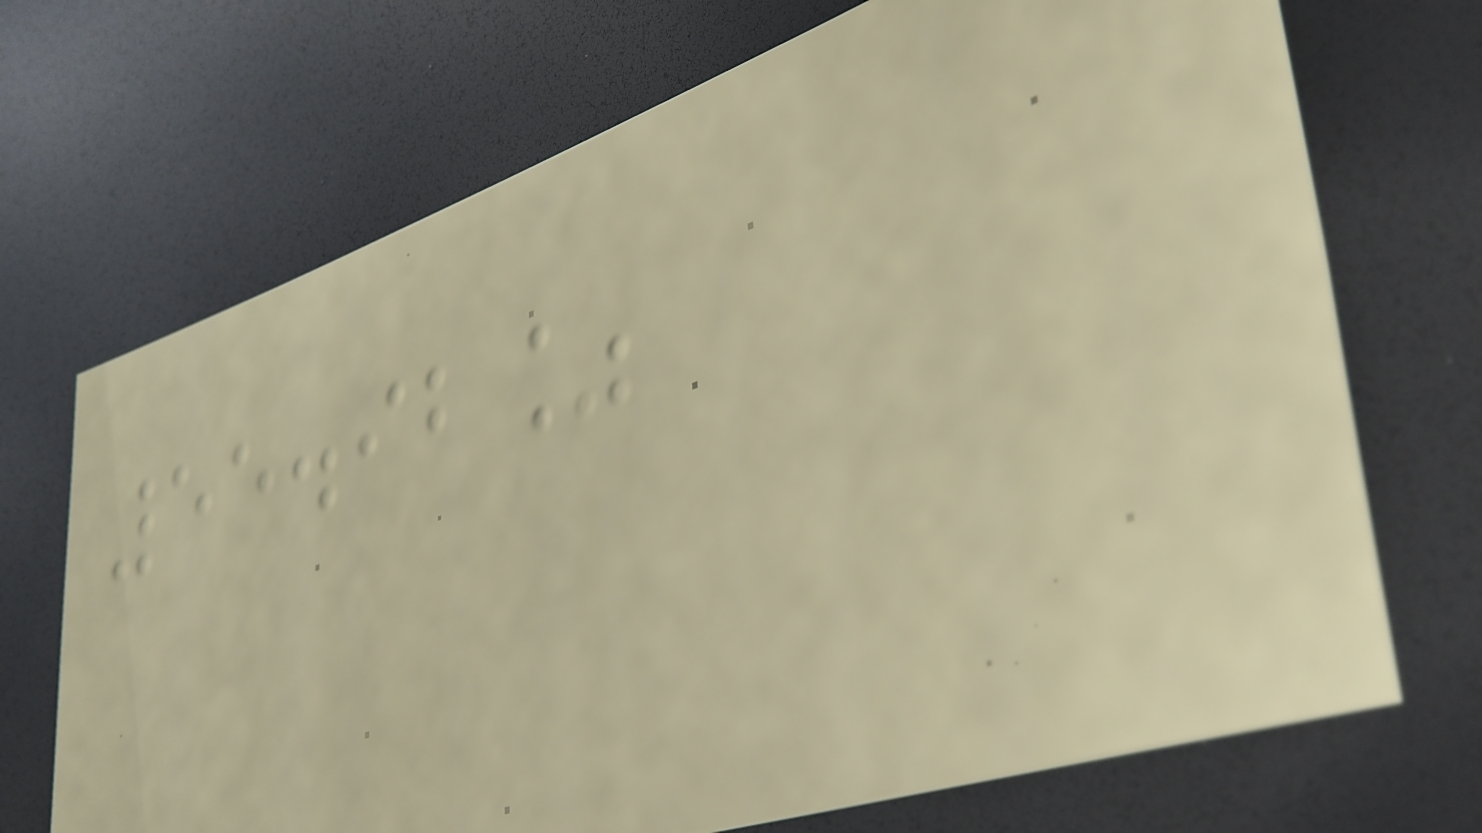55.92%
